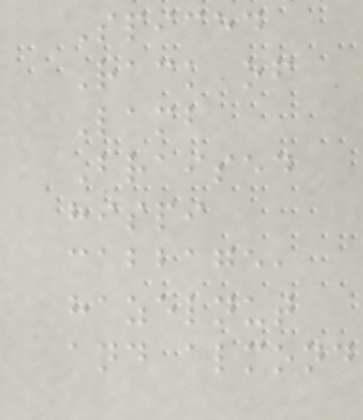Spiced
Rack of
Lamb
Braised
hispi
cabbage,
hazelnut
and almond
